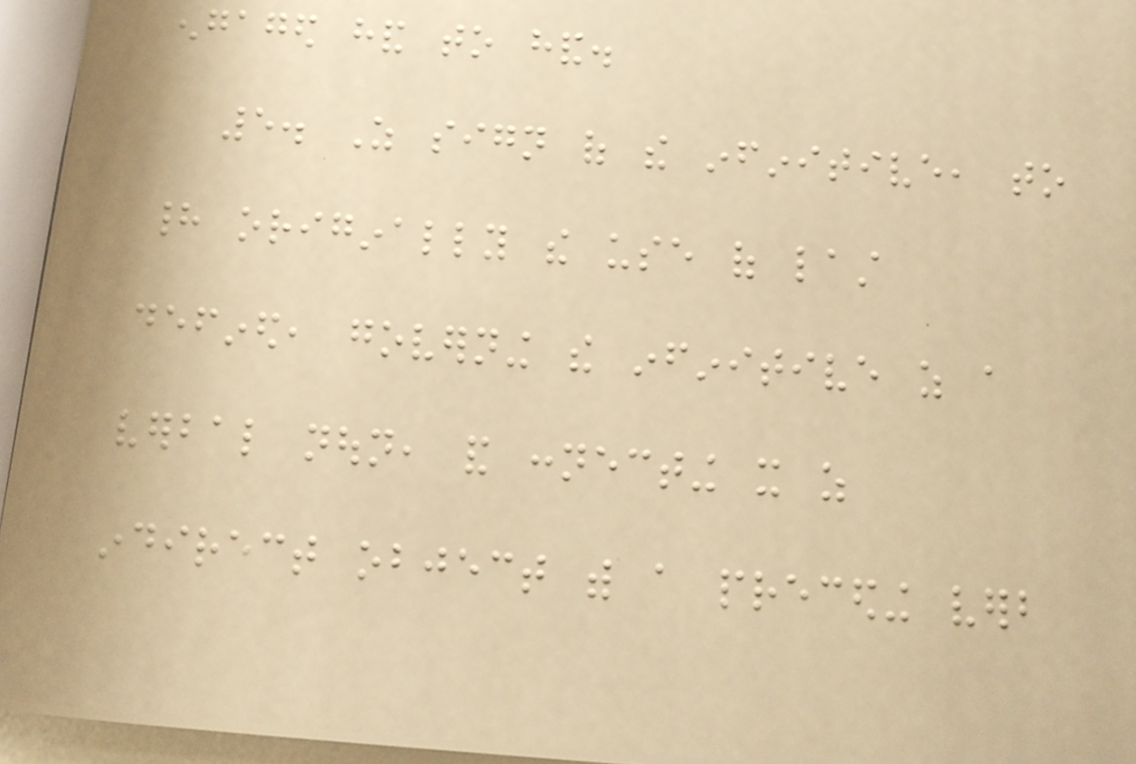engaged hand to hand.
5. As sign of the infinitive, to
had originally the use of last
defined, governing the infinitive as a
verbal noun, and connecting it as
indirect object with a preceding verb
